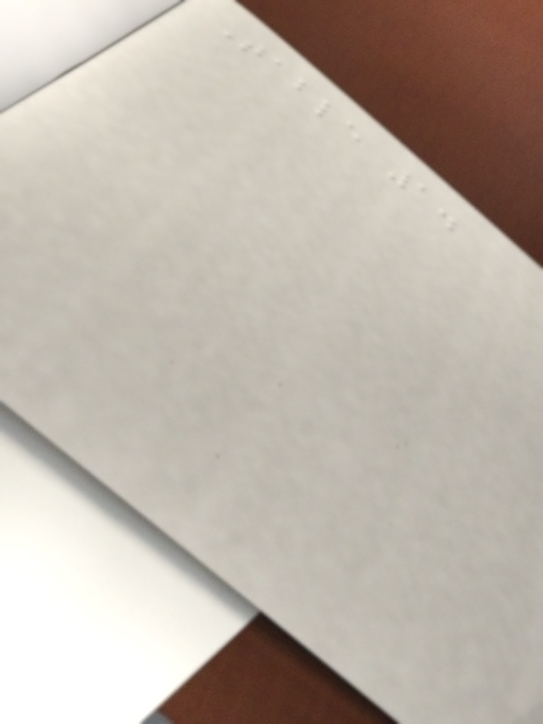Table 1.
